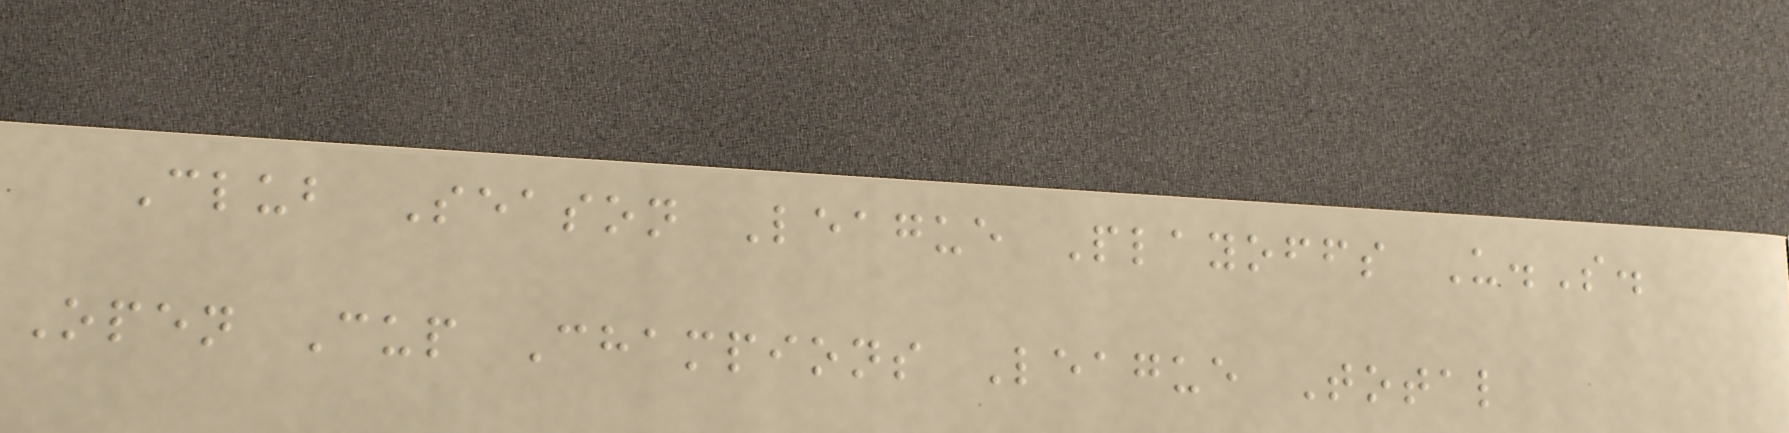Club Season League Playoffs U.S.
Open Cup Champions League Total
